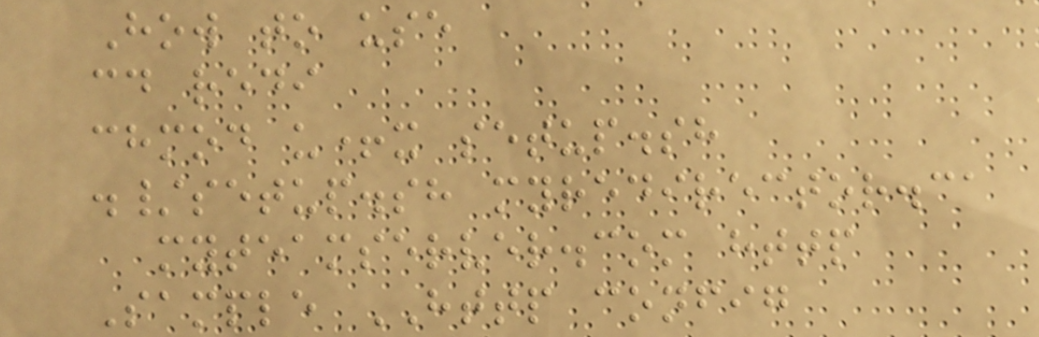How to use
cd redi
chmod u+x setup.sh
./setup.sh myredirector.ca
myteamserver.com http
Sample HTTP config
